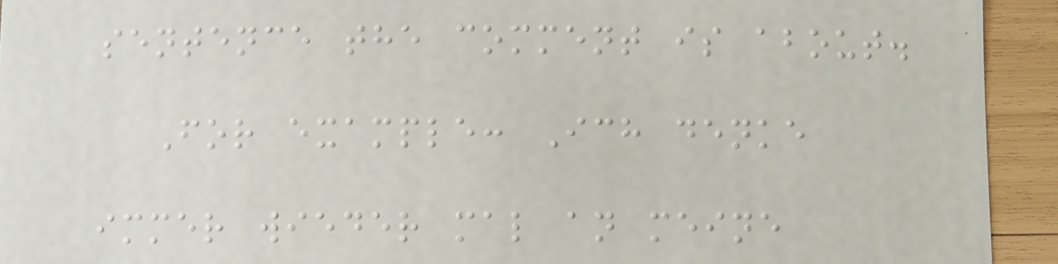sentence the comment is about.
For example: Ich denke
immer wieder mal an meine
